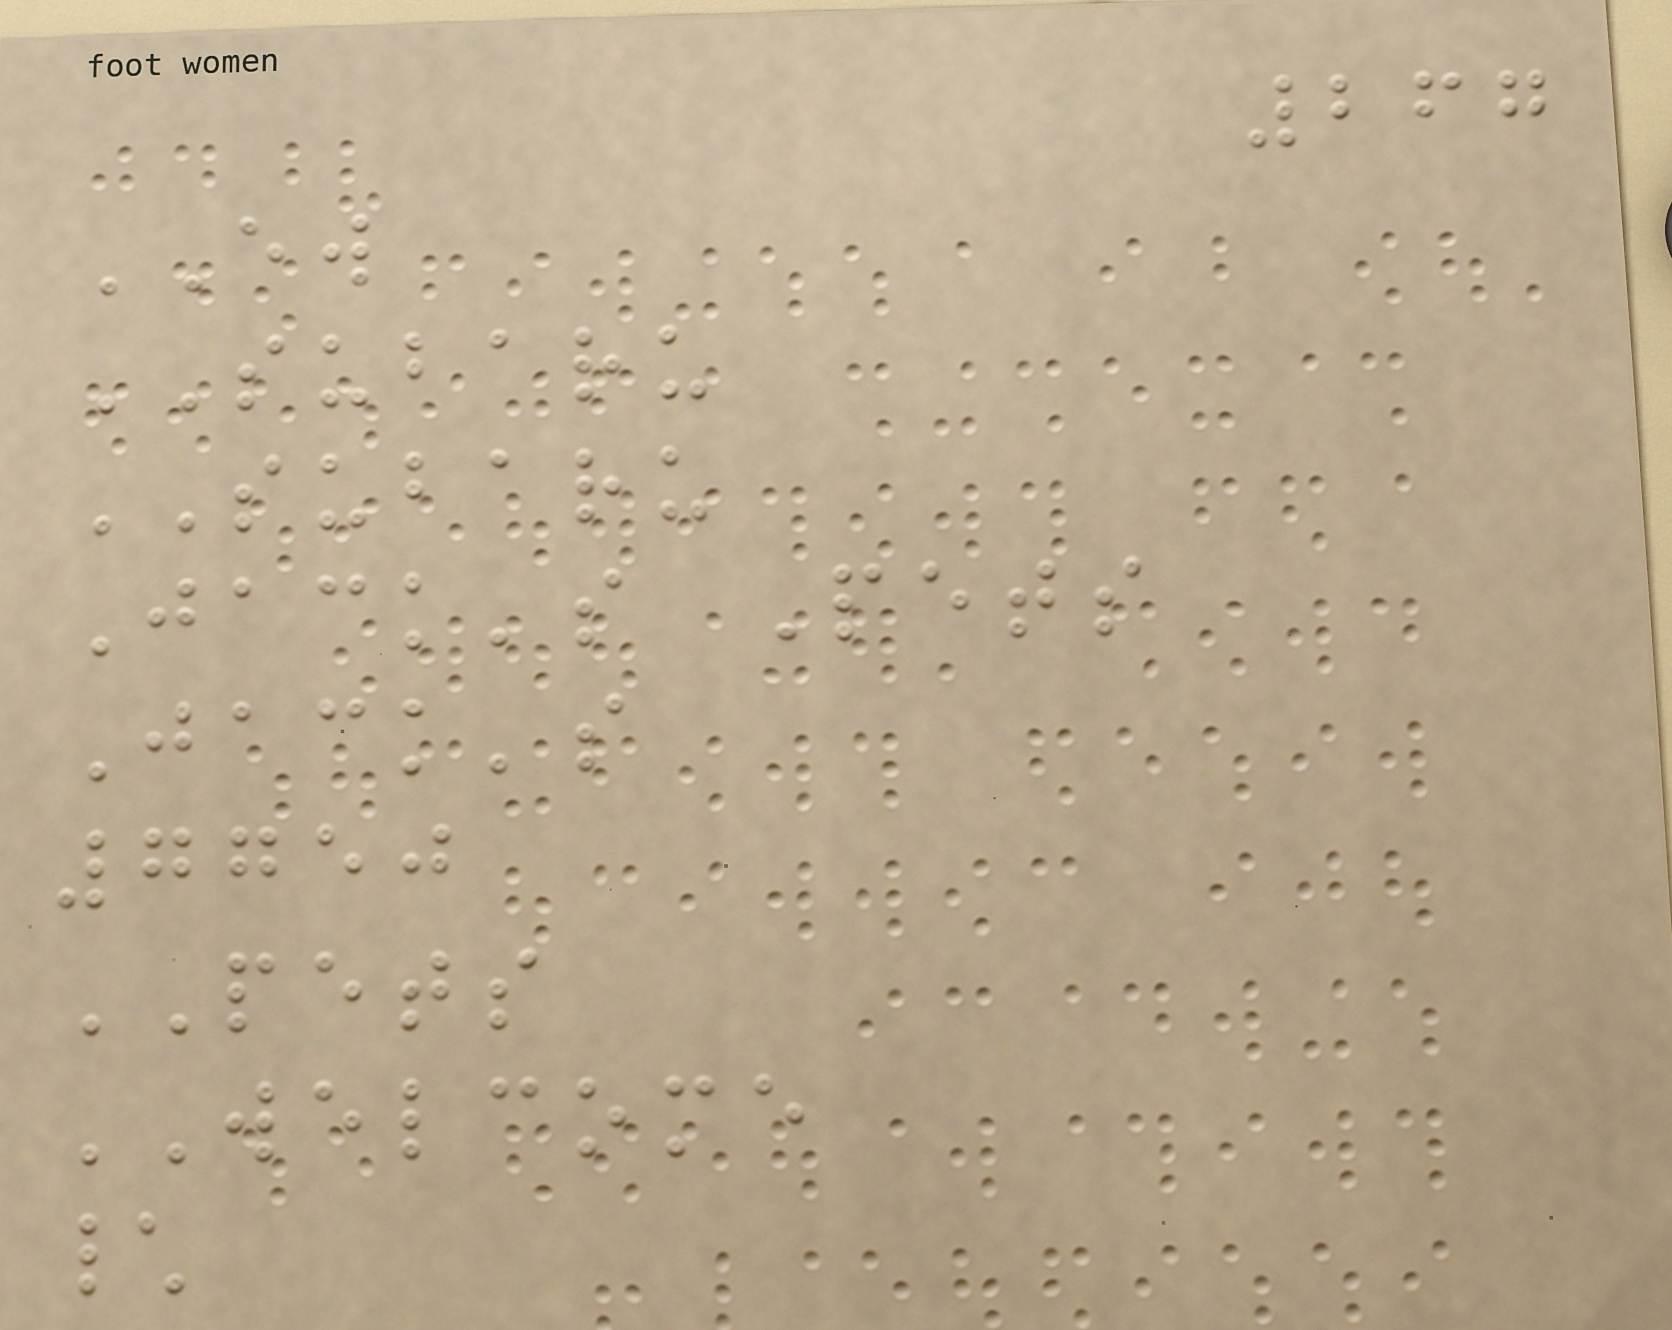267
EW
SUBARU
SUBARU
Jack's Pets
Jack's
7750
PETS
WELCOME
\
